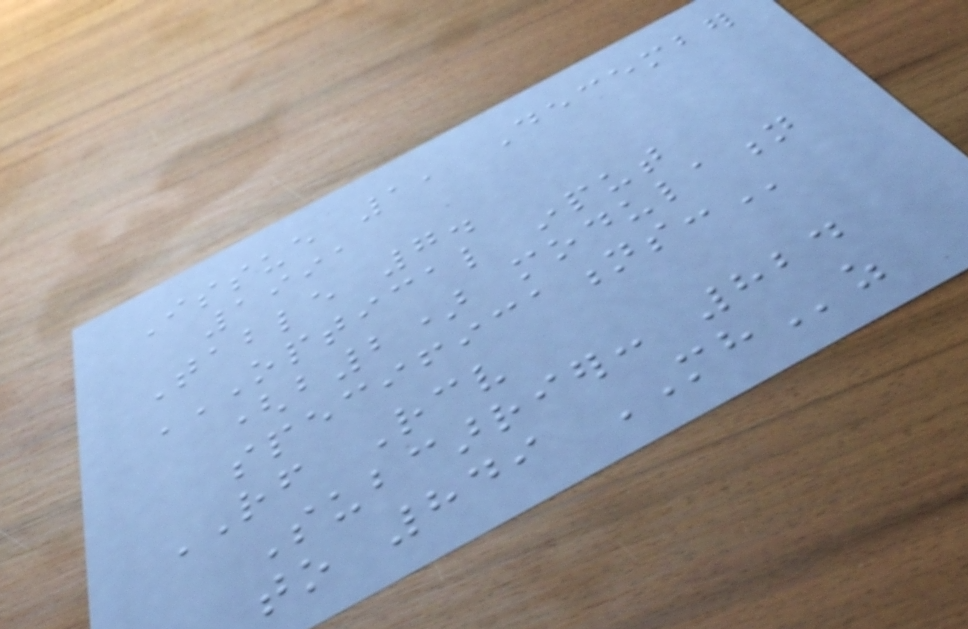Issue 1, December
1991
Table 7.
OPTICAL INPUT
(B2) MODULATION
SPECIFICATIONS:
RF Receive
Subcarrier: 824
to 849 MHz
